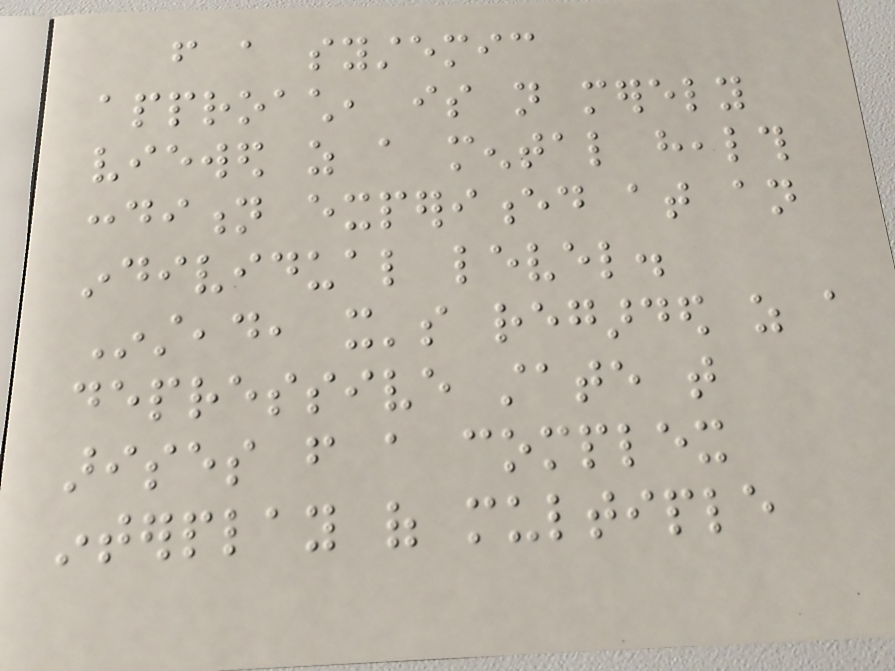from a systemic
approach, is not merely
viewed as a mental health
condition experienced at an
individual level.
Instead, it's regarded as a
depressive state that
arises from a complex
interplay of multiple
